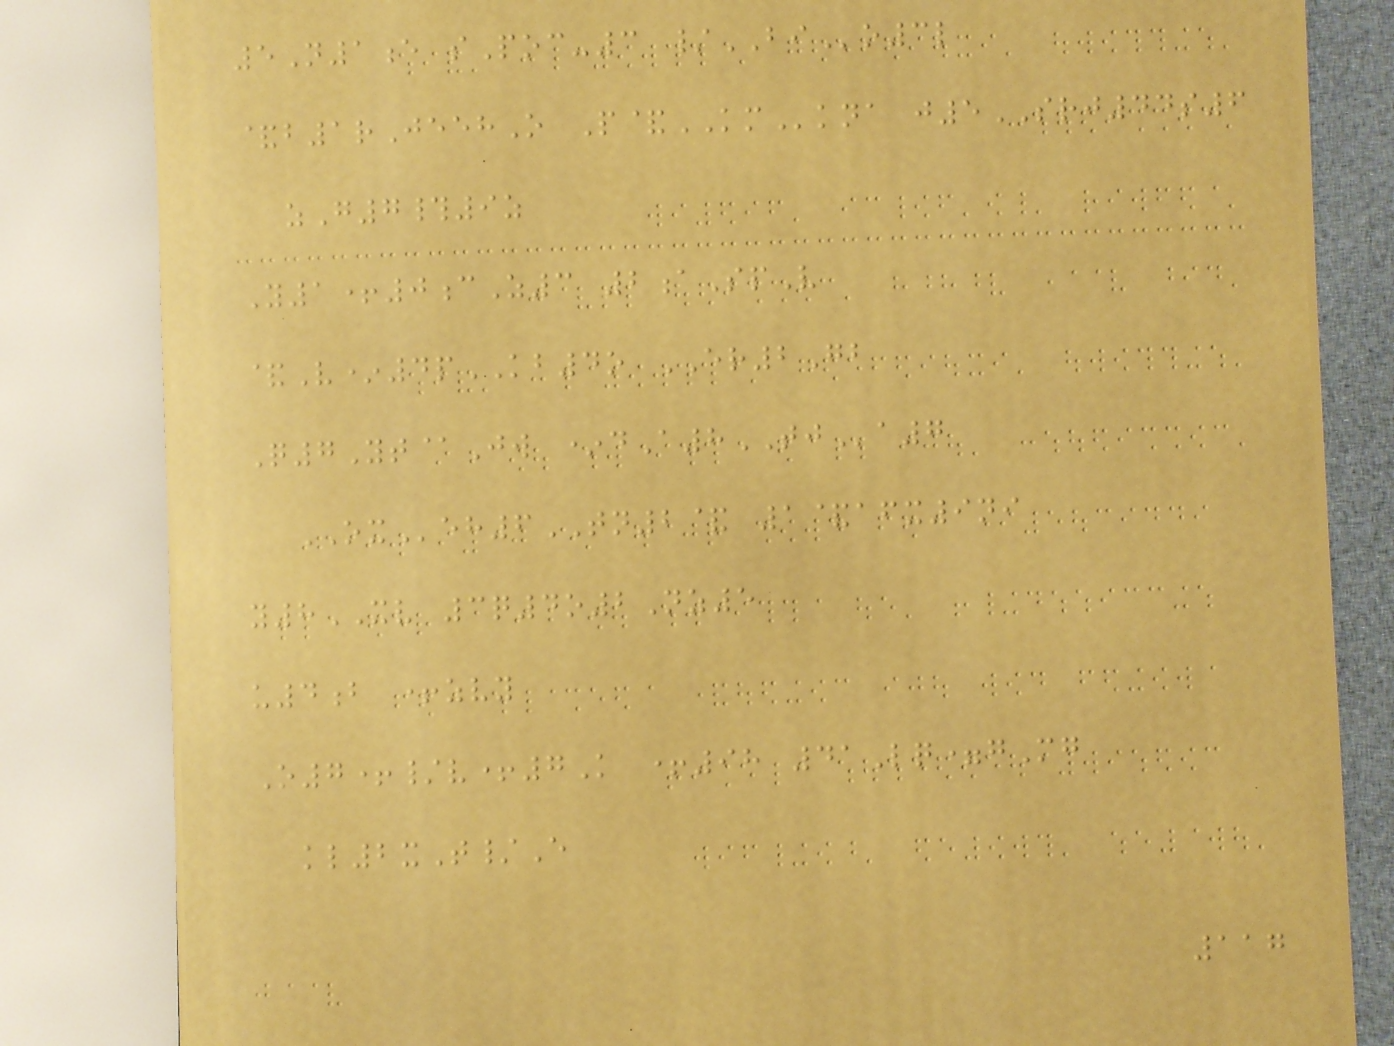5N1e sPoc-3 /BIo3l
&b1rJeehO P&KMkna j5SRJ44s6
zG7#9z
Y1+0cZ3 2aSpV
&V*4pKB4o ER2Gb
Q7Yt@Jw *dA8TJa7
OXeh6TN2& 1&afx9ni
y8XV 3q4o2Nz5
u4b +zvy
O7+/v+7K +98 41Lq=gMg
kl2xT/E
117
